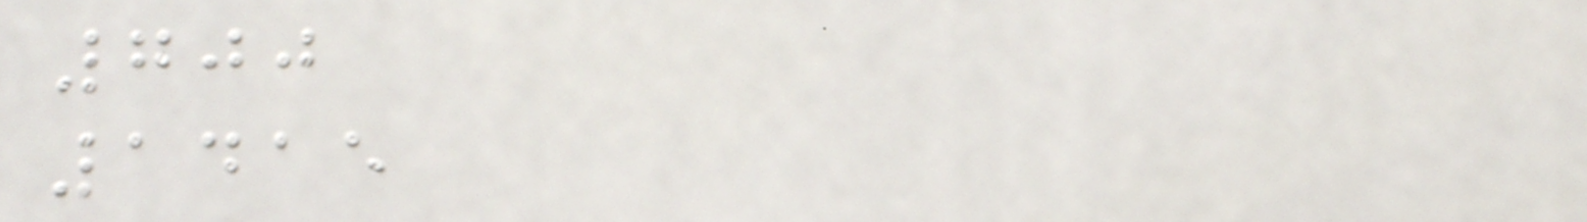700
1415
